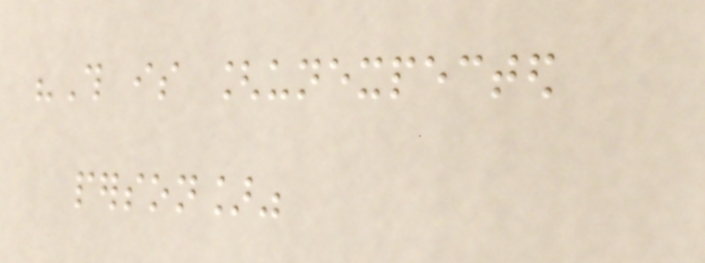"This is [unexpected
person]"
